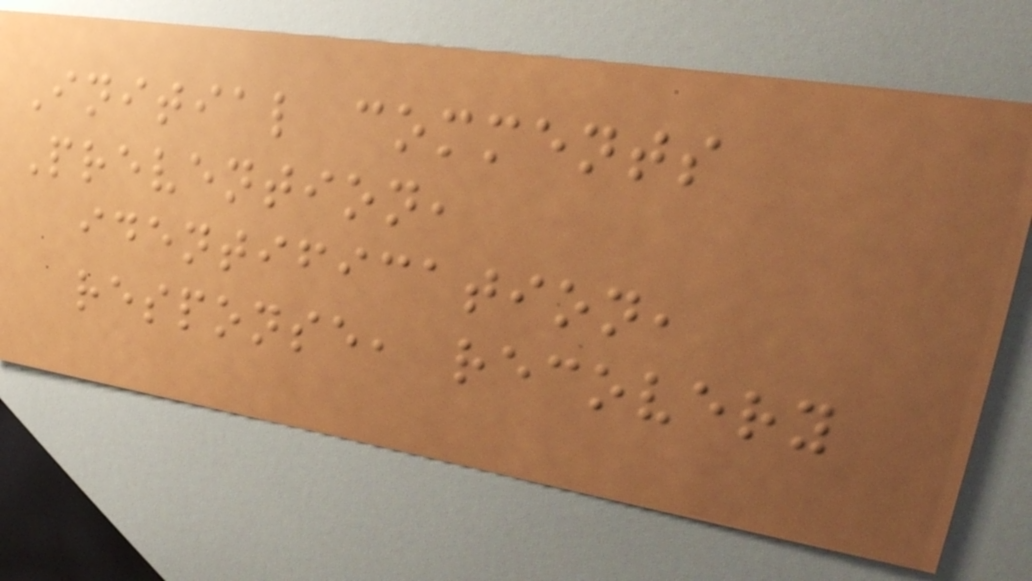Initial comments
Prevention,
identification,
response, recovery
